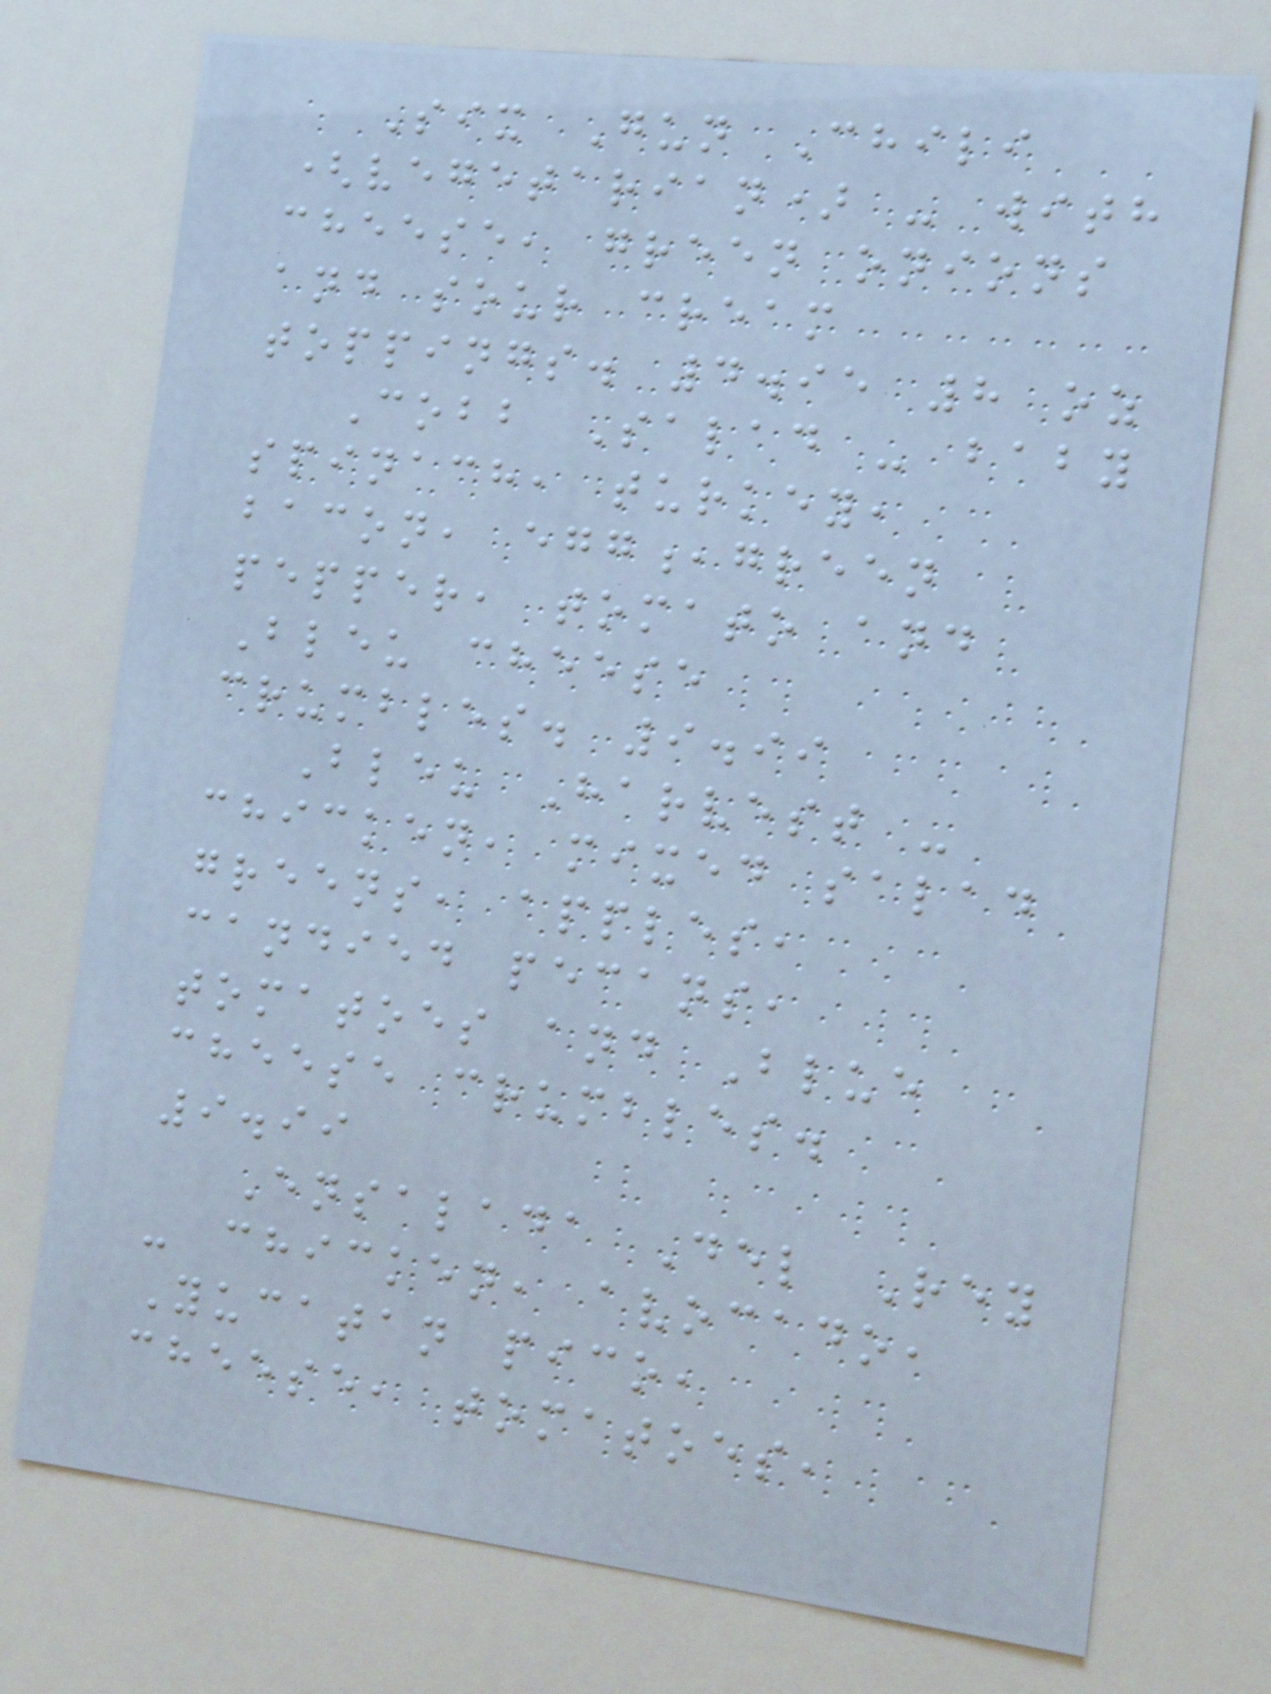Six Gun Chili
(vegetarian) - with
cheese, green onions
and sour cream
toppings. 4.95 8 oz
Cobb Salad - baby
spinach, turkey,
bacon, egg,green
pepper, tomato and
Bleu cheese
crumbles. 9.99
Bleu Harvest -
chicken, mixed salad
greens, apples,
candied pecans,
tomatoes and Blue
cheese crumbles.
9.99
Ensalada Del Rey
- chicken, avocado,
Yucatan pico,
cheese, tomatoes,
